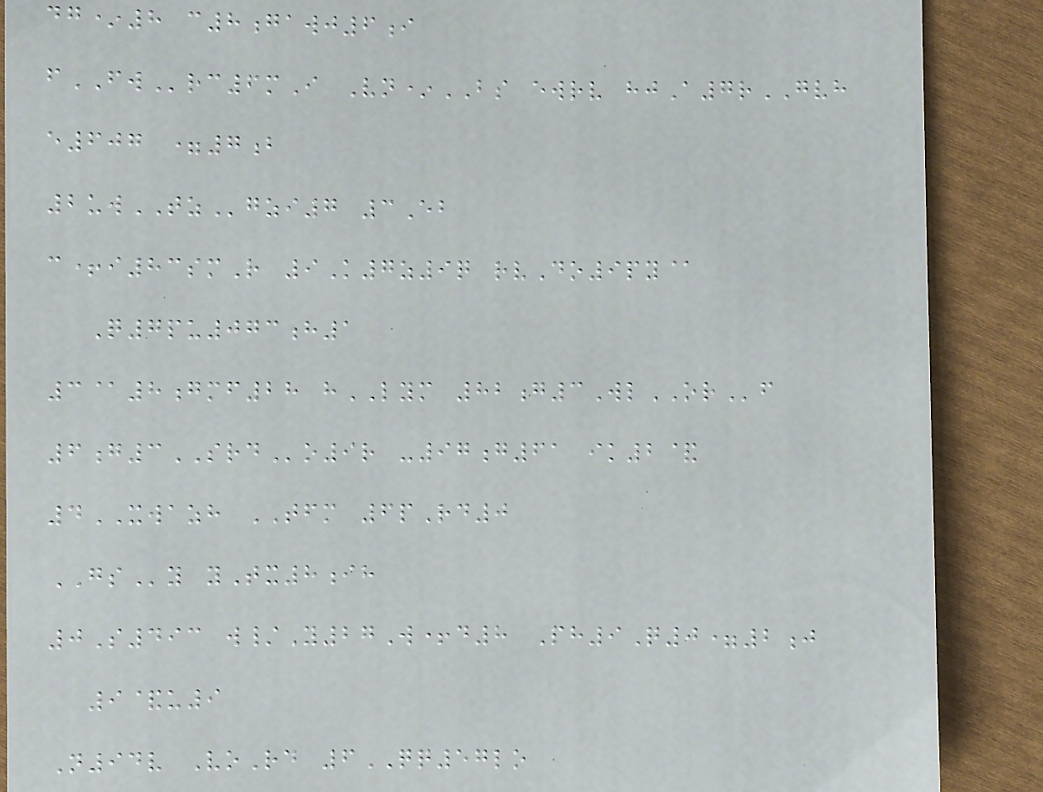dg*8 c8gawj6i
fFWrc6mI Vn*BS ewrv hjA7rGVH
e607 =7b
2uwTZgzi7 3Eb
c+i83smR 9K7z9q rvDo9py@
Q7pu073h1
3@8gmf28 hLYM 82g3WlORf
6g3SRDo9r -97g61 ik2&
4XWAZH TFM 6pRd0
GSy yTx8ih
0S493 w/Y27W+d8 Ph9Q0=2j
9&u9
N94v VoRd 6QQ57lo
